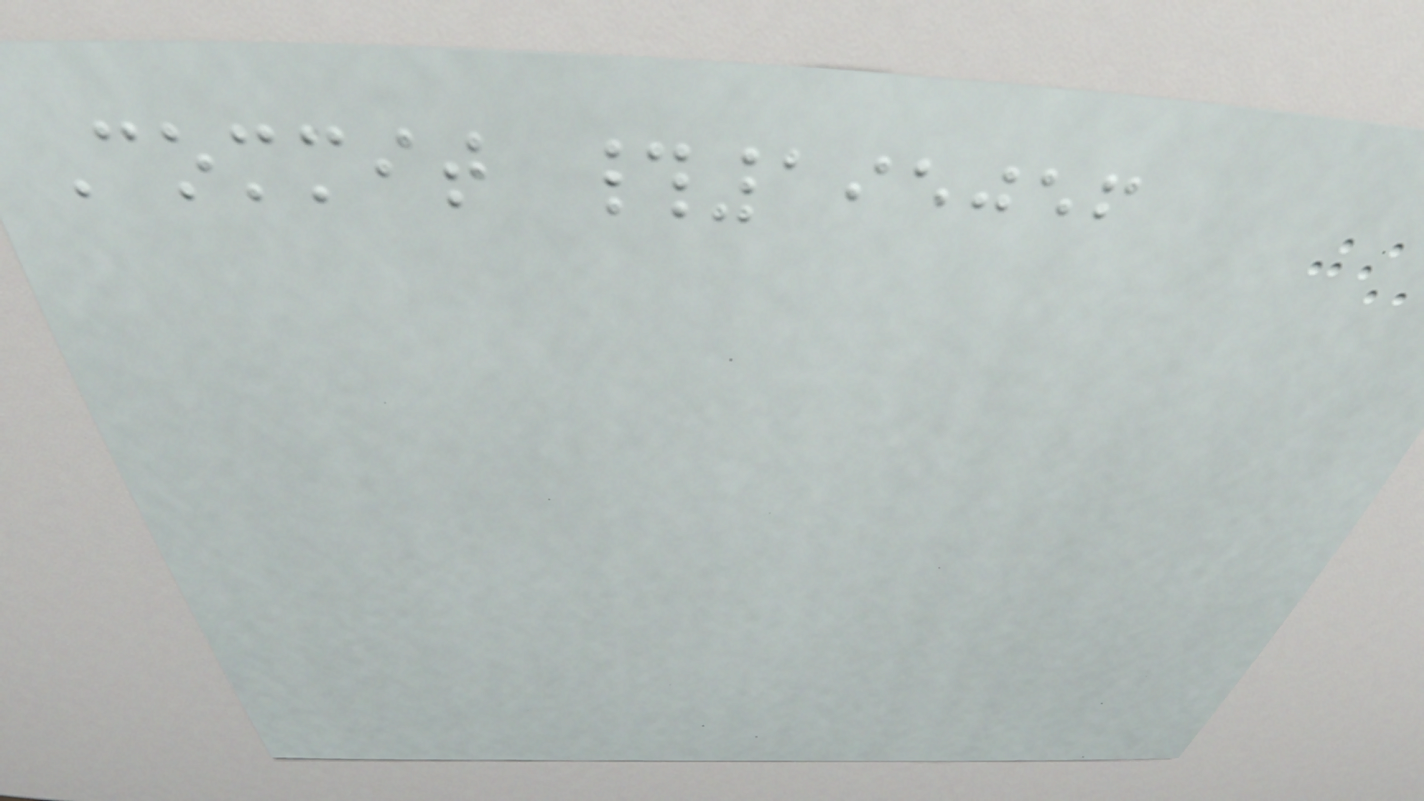Commit #195056
